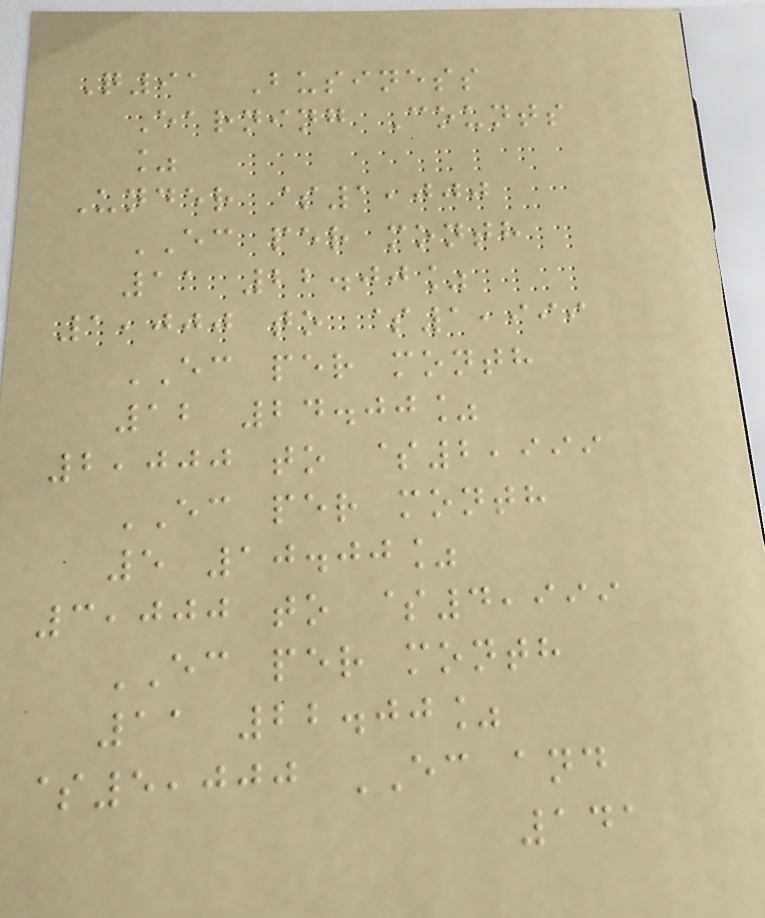Q91 Business
Earning Counts
%
Under $1,000
EC per month
11 22.00%
1,000 to $1,999
EC per month
12 24.00%
2,000 to $2,999
EC per month
5 10.00%
3,000 to $4,999
EC per month
11 22.00%
$5,000 EC and
141
